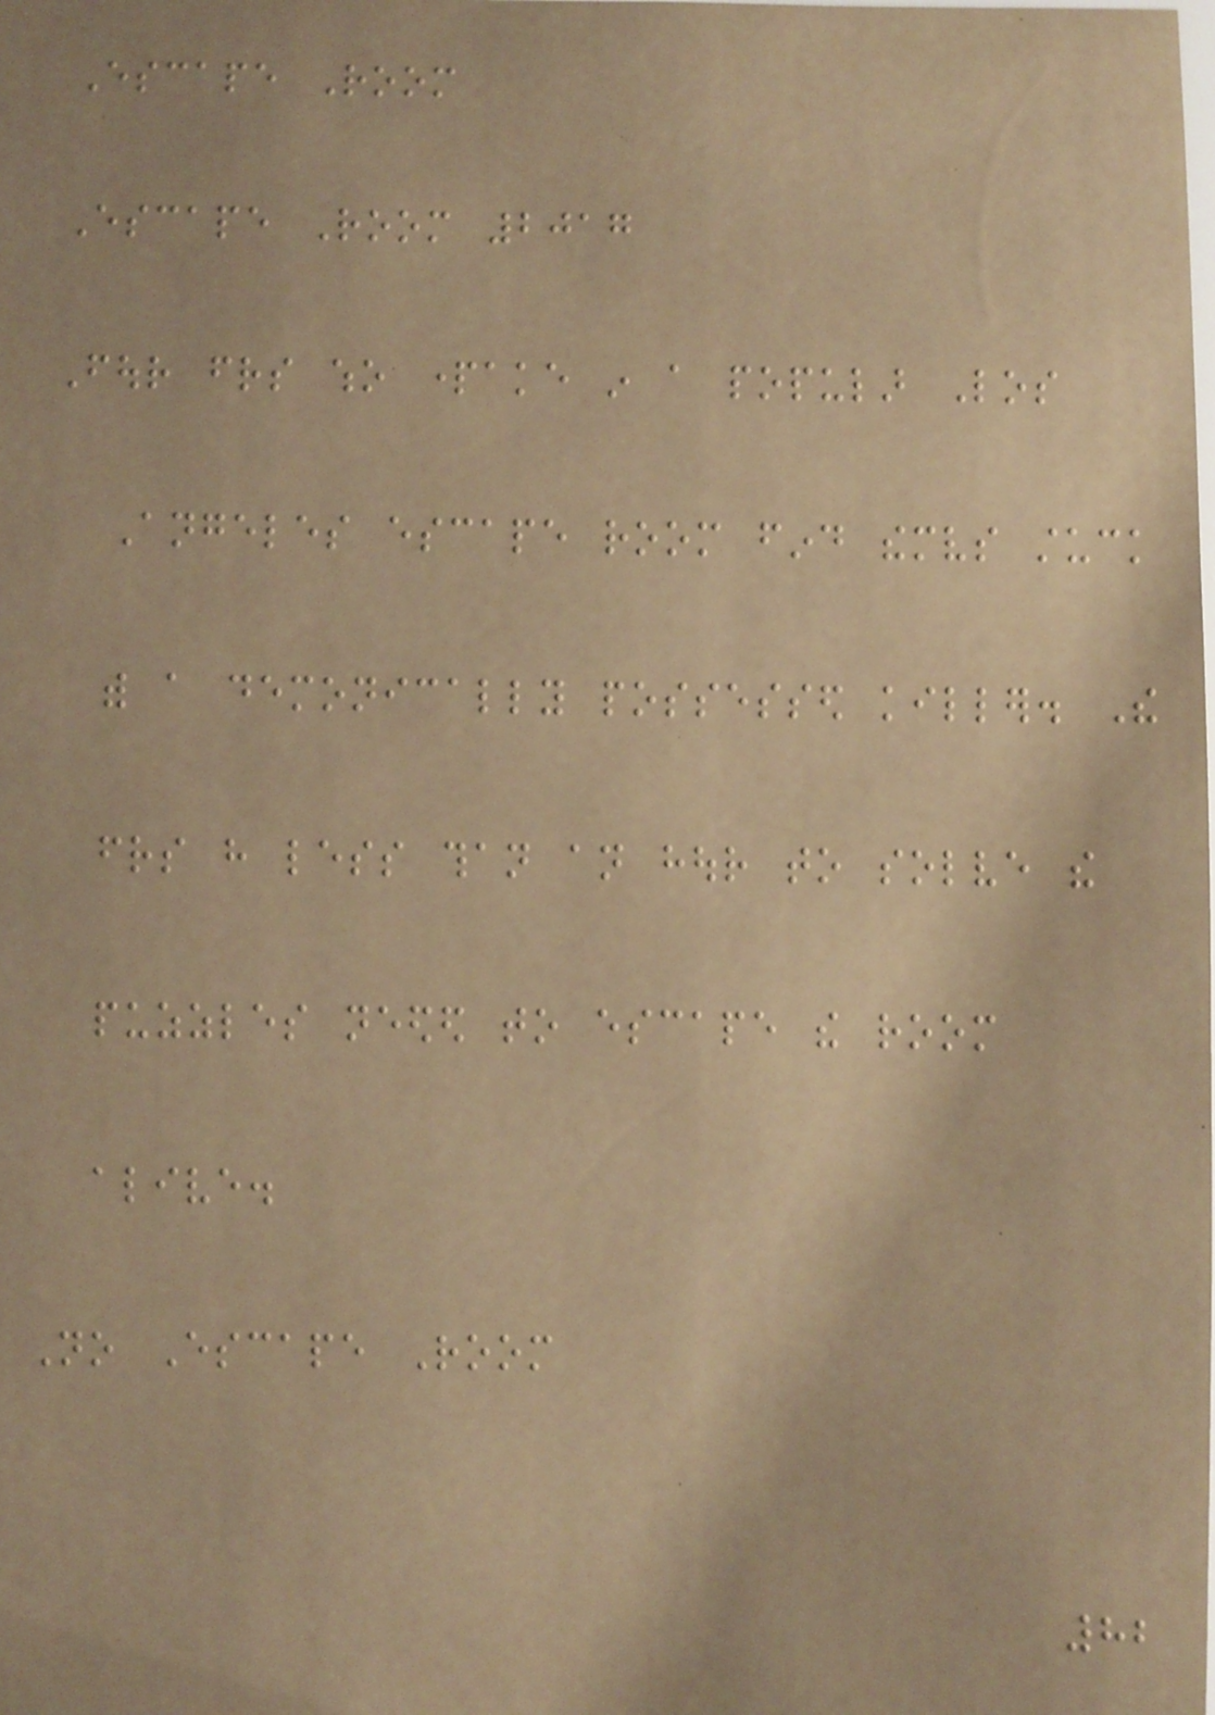Escape Room
Escape Room 2017
Four friends who partake in a popular Los
Angeles escape room find themselves stuck
with a demonically possessed killer. The
friends have less than an hour to solve the
puzzles needed to escape the room
alive.
No Escape Room
82
